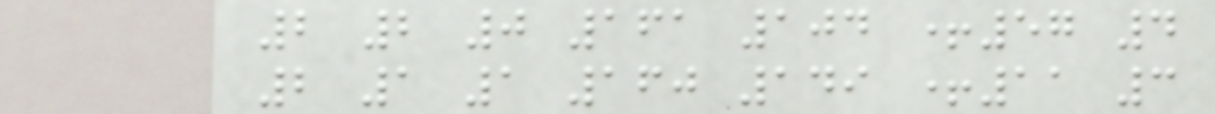2 2 0 161 104 +57 4
2 1 1 160 149 +11 3
